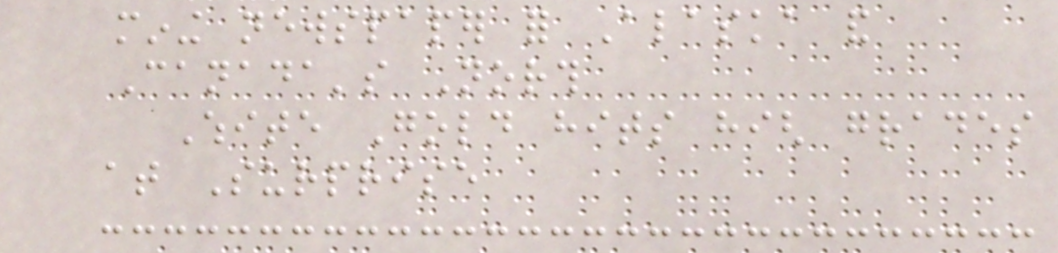mining newspaper for Alaska and
Canada's North
White Gold hits high grades
at Surprise
